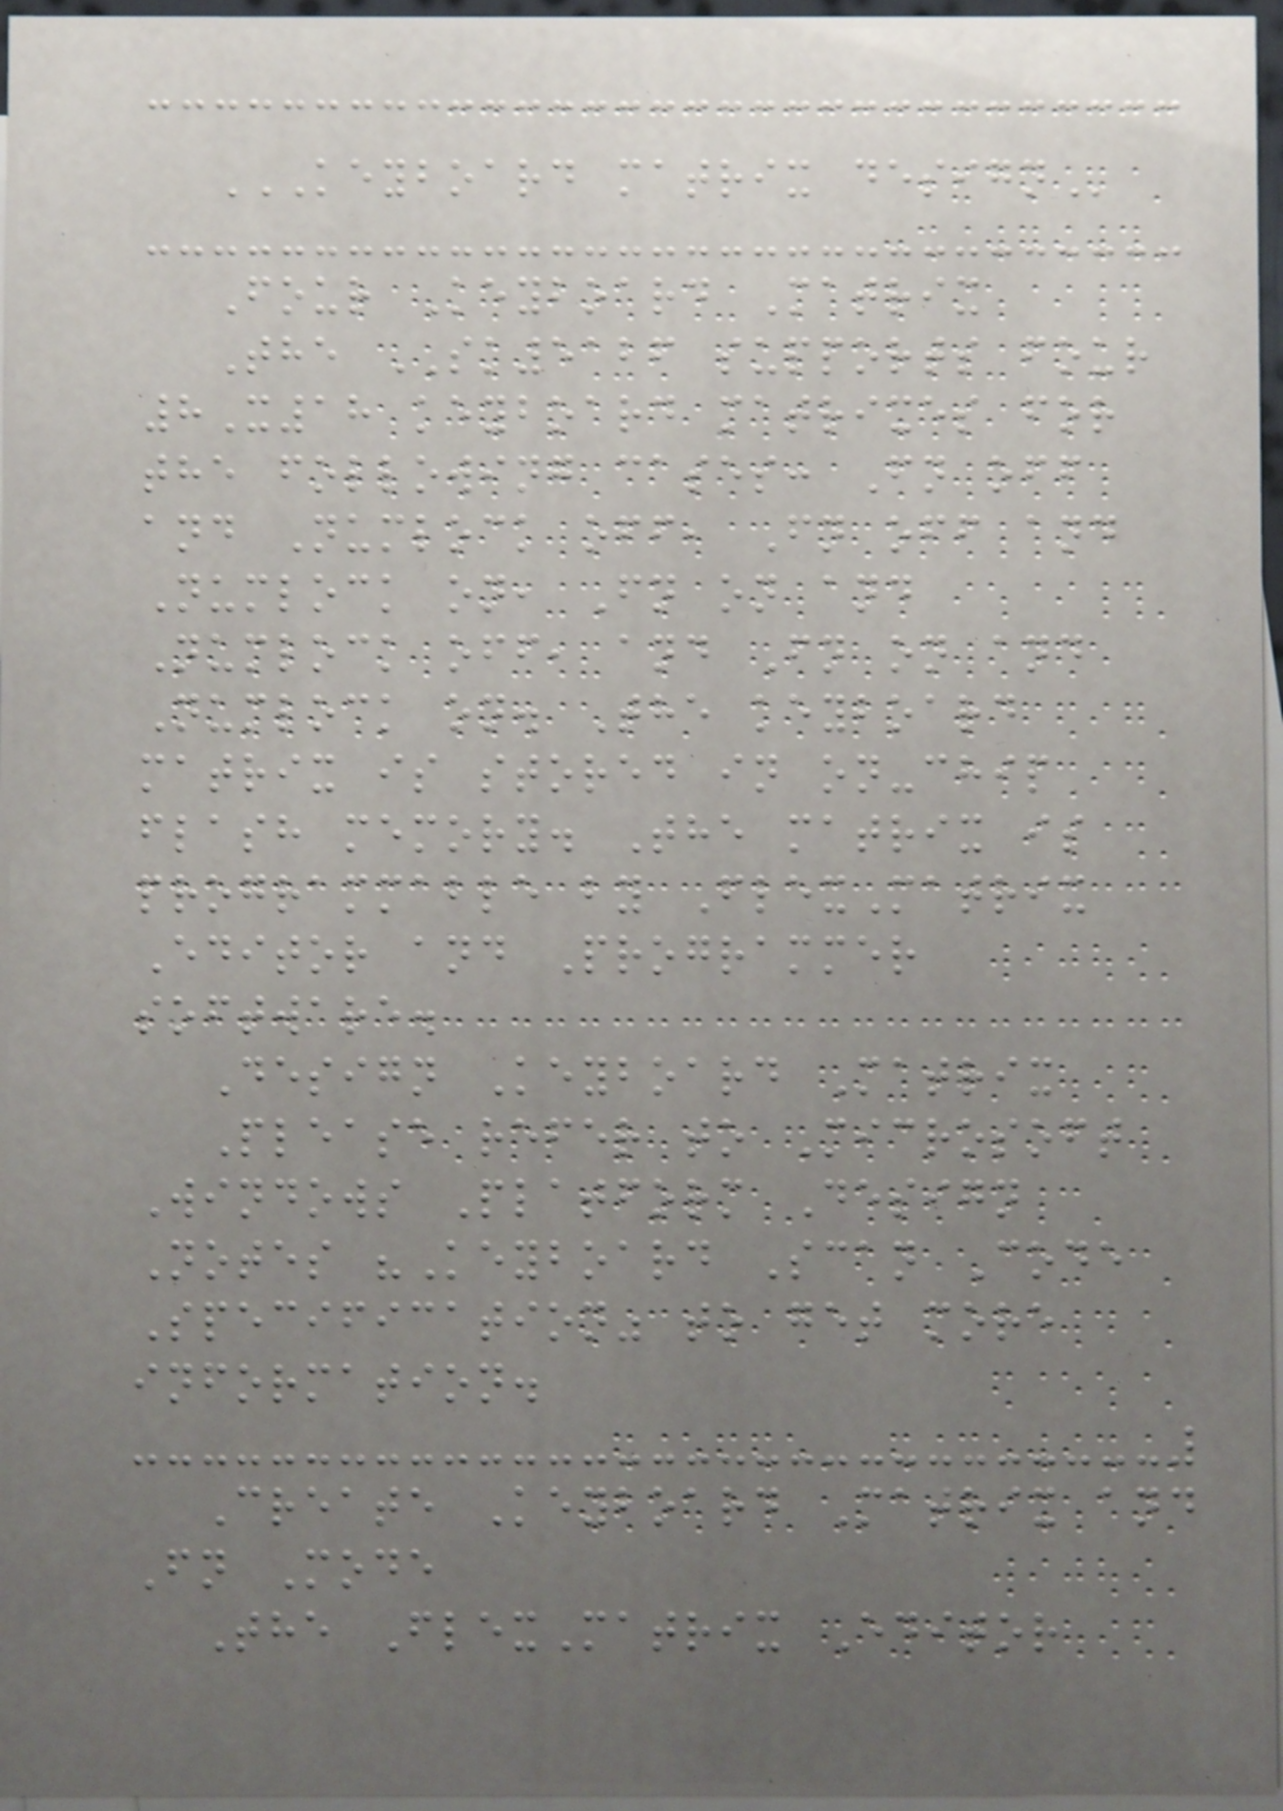KEYBOARD MATRIX DESIGN
Four Keyboard Matrix
The SK5126 supports four
8X18 keyboard matrixes for
the following cases: Fn off
and Numlock off, Fn off and
Numlock on, Fn on and
Numlock off, and Fn on and
Numlock on. The keyboard
matrix is stored in on-chip
flash memory. The matrix is
programmable by FlexMatrix
Editor and Programmer
software.
Design Keyboard Matrix
Please refer to Microsoft
Windows Platform Design
Notes "Keyboard Scan Code
Specification" to get more
information.
Create Keyboard Matrix and
Fn Mode
The FlexMatrix Editor
